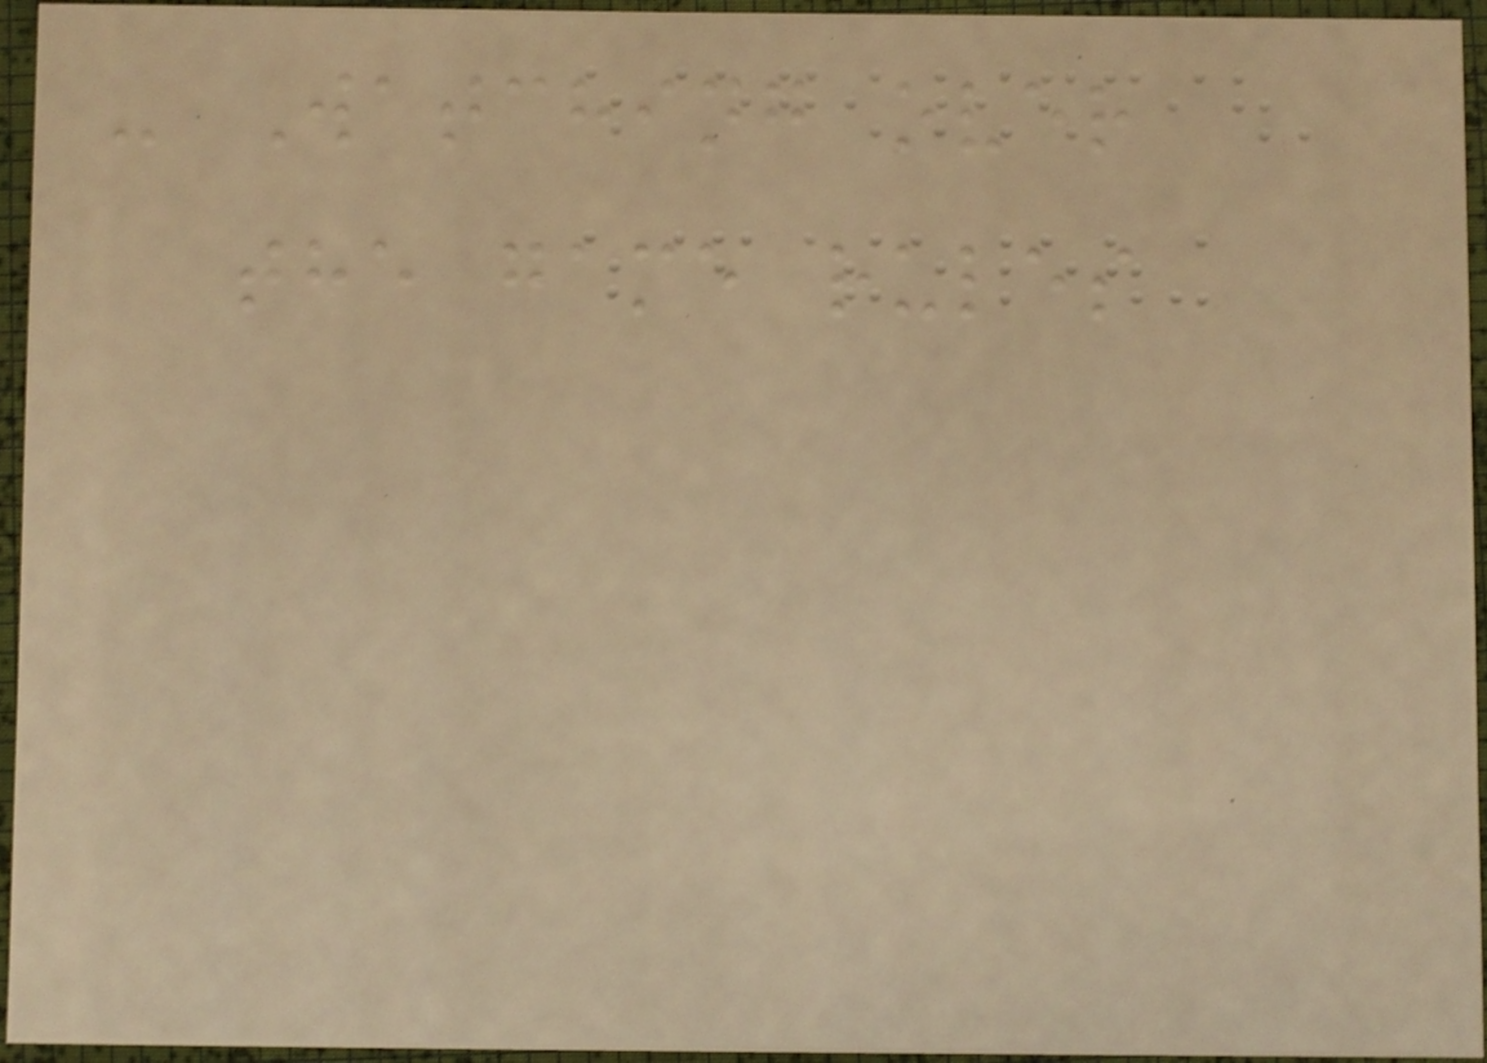- Watching over
the game rules
